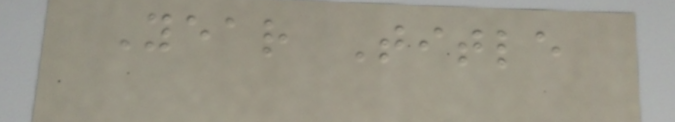Year Title
